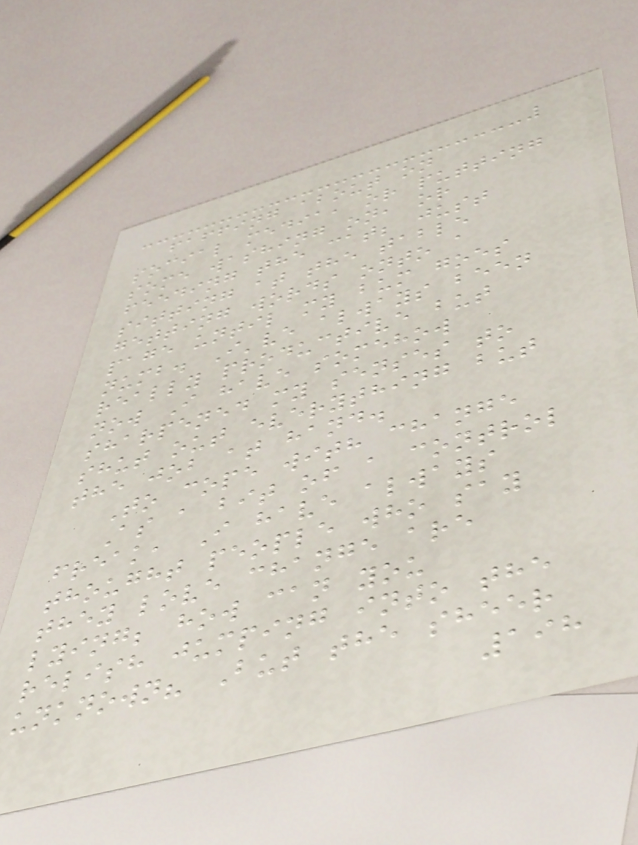faffing about on
social media, or putting
some washing on, or
feeding the cat; just
sitting at the table
getting words onto a
page until my bum goes
numb. I've always been
really productive but
now I have somehow
sharpened my senses to
shut out everything but
the job at hand.
To cope with change
As a bit of a control
freak, I have always
thought people who say
they love change are
lying; how can you
relish jumping into the
unknown? But the sheer
198
